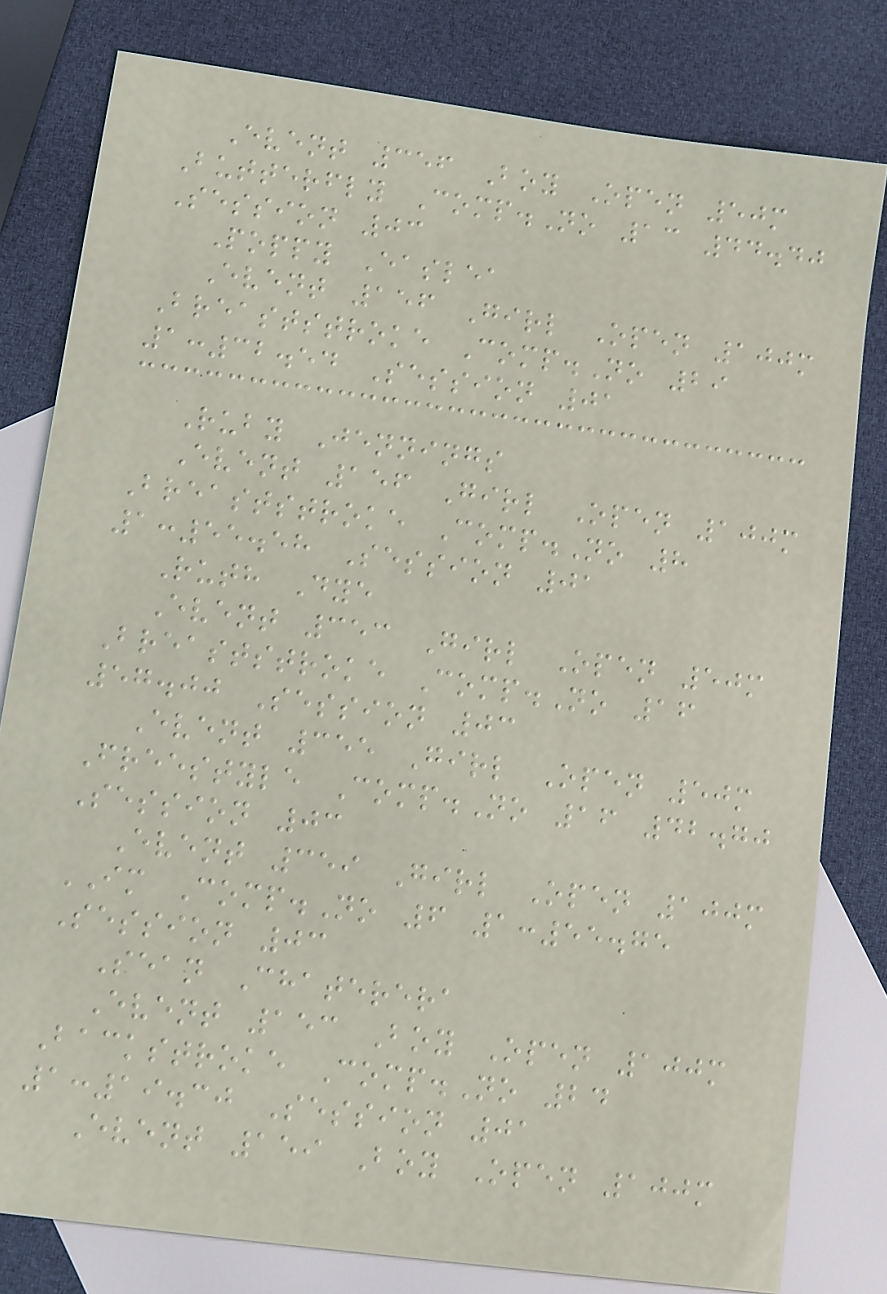Event 356 Boy Open 50m
Butterfly Comp.No 13 44.40
Session 03
Poppy Easlea
Event 156 Girl Open 100m
Breaststroke Comp.No 29
1:32.54 Session 01
Ruby Jennings
Event 156 Girl Open 100m
Breaststroke Comp.No 8
1:55.58 Session 01
Ruth Dye
Event 353 Girl Open 50m
Breaststroke Comp.No 16
57.00 Session 03
Event 355 Girl Open 50m
Freestyle Comp.No 16 42.70
Session 03
Event 359 Girl Open 100m
IM Comp.No 6 1:55.75
Session 03
Sean Chaterera
Event 153 Boy Open 100m
Backstroke Comp.No 24
1:19.30 Session 01
Event 159 Boy Open 100m
